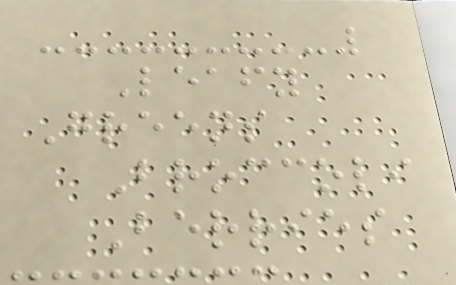Leafy
Greens
Broccoli
Berries
